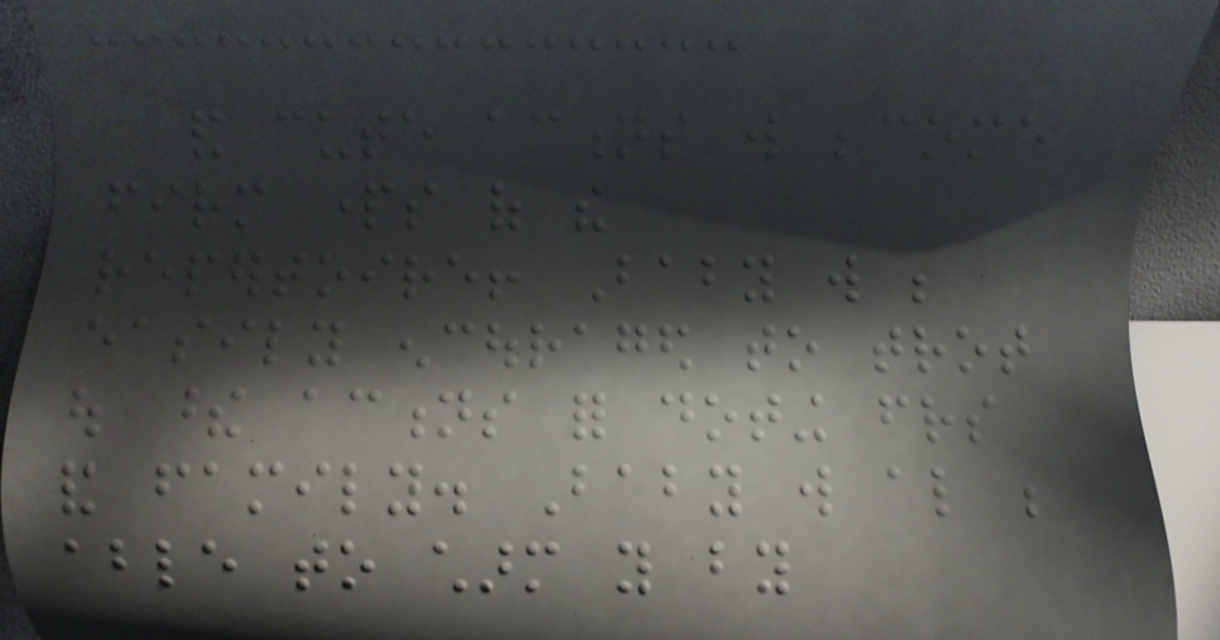and cute actions will become
firm parts of the
repertoire! Baby will be
easily encouraged to trot
out these actions for doting friends
and family. Baby will also be
able to charm you by
